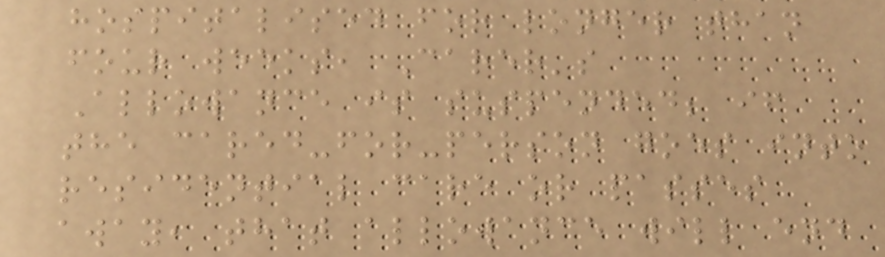hospitalised for longer than
four weeks, Carer's
Allowance is suspended; if
the cared-for-person goes into
residential care or passes
away, that allowance will end
